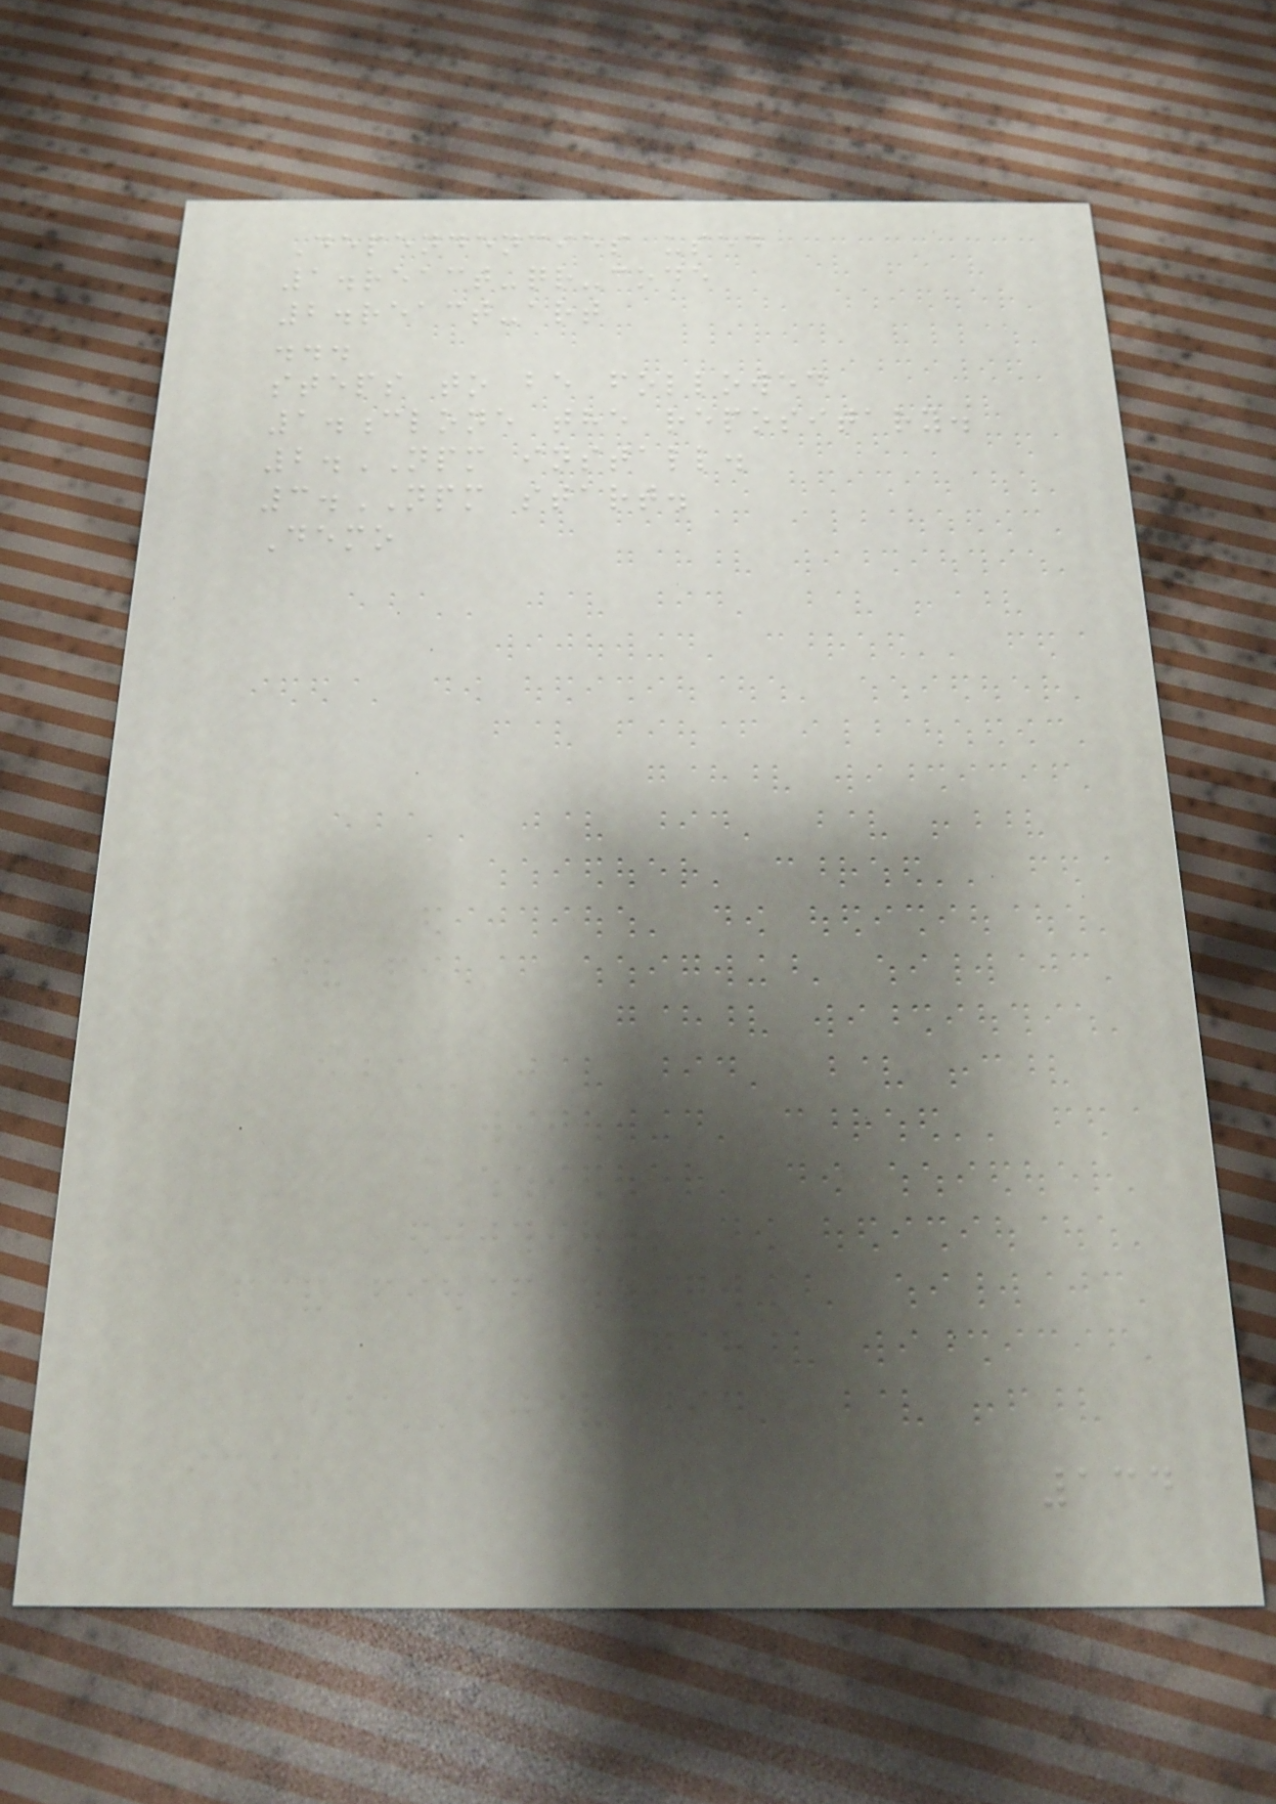Dependencies used
1.react-qr-code
2.react-art
...
steps to be followed
1.clone the repositary.
2.NPM install.
3.NPM start.
Demo
134
